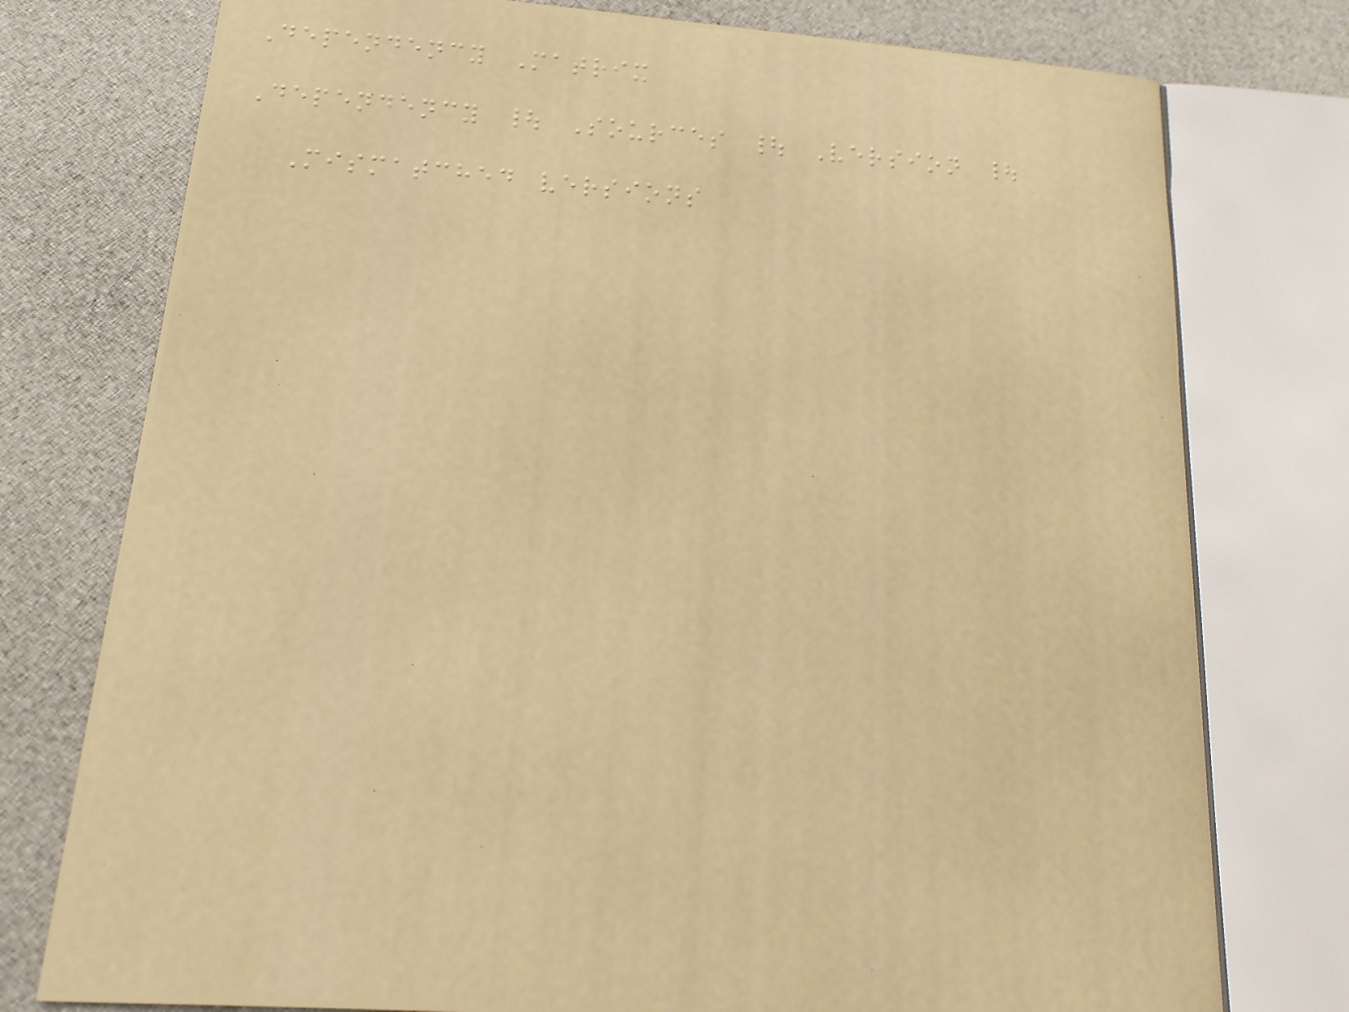Dependency Matrix
Dependency | Sources | Version |
Mismatched versions
